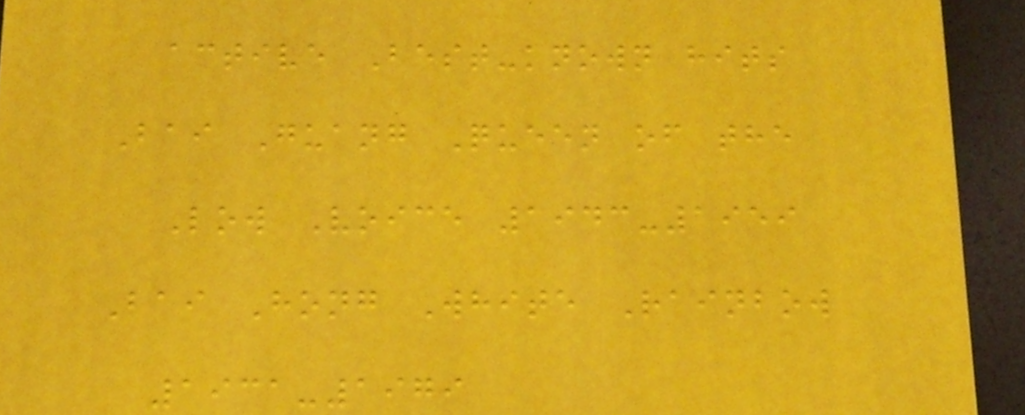active Best-known hits
Bai Guang Queen of the
Low Voice 1943-1959
Bai Hong White Rainbow
1931-1979
